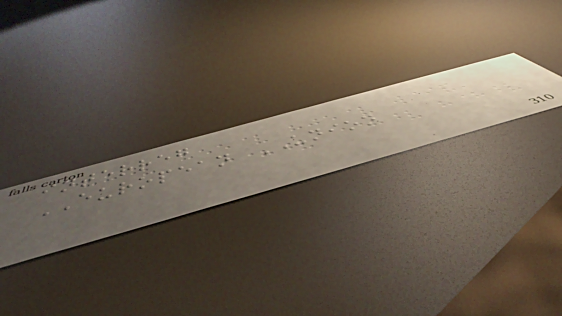interreg
EUROPEAN UNION
